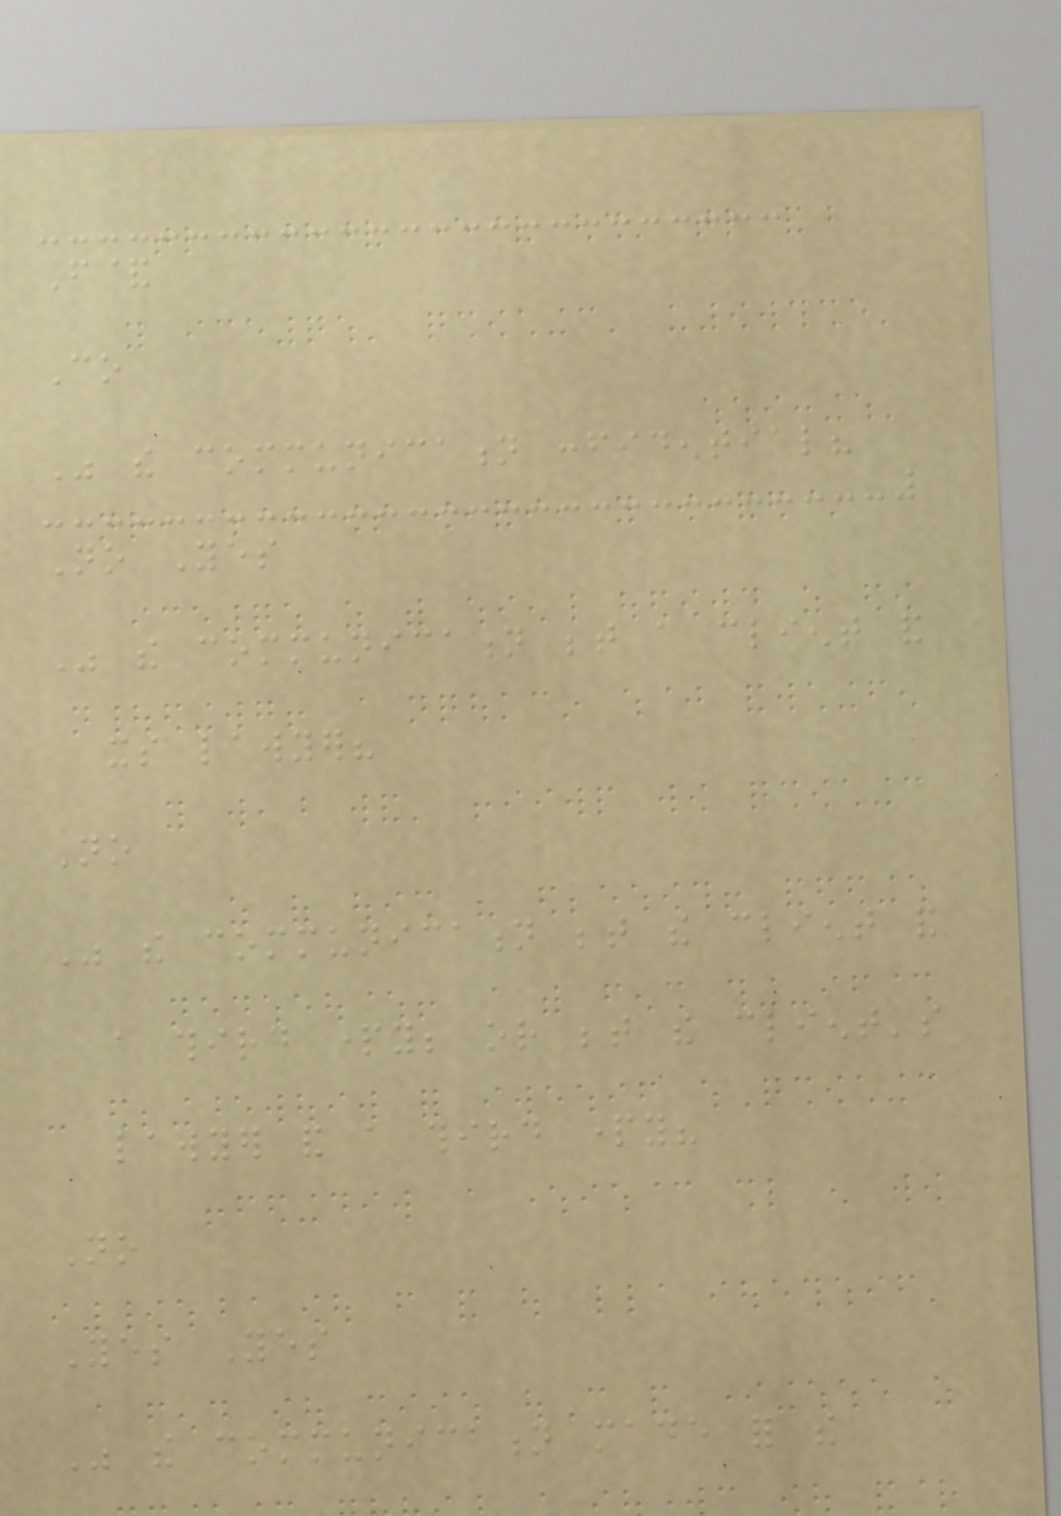F&
Co
Was the communication confidential?
No Yes
Was the communication between a client and
its lawyer?
No
Was the communication between the client and
a third party; or between the client's
lawyer and a third party?
No
Yes Yes
Was the communication made for the
